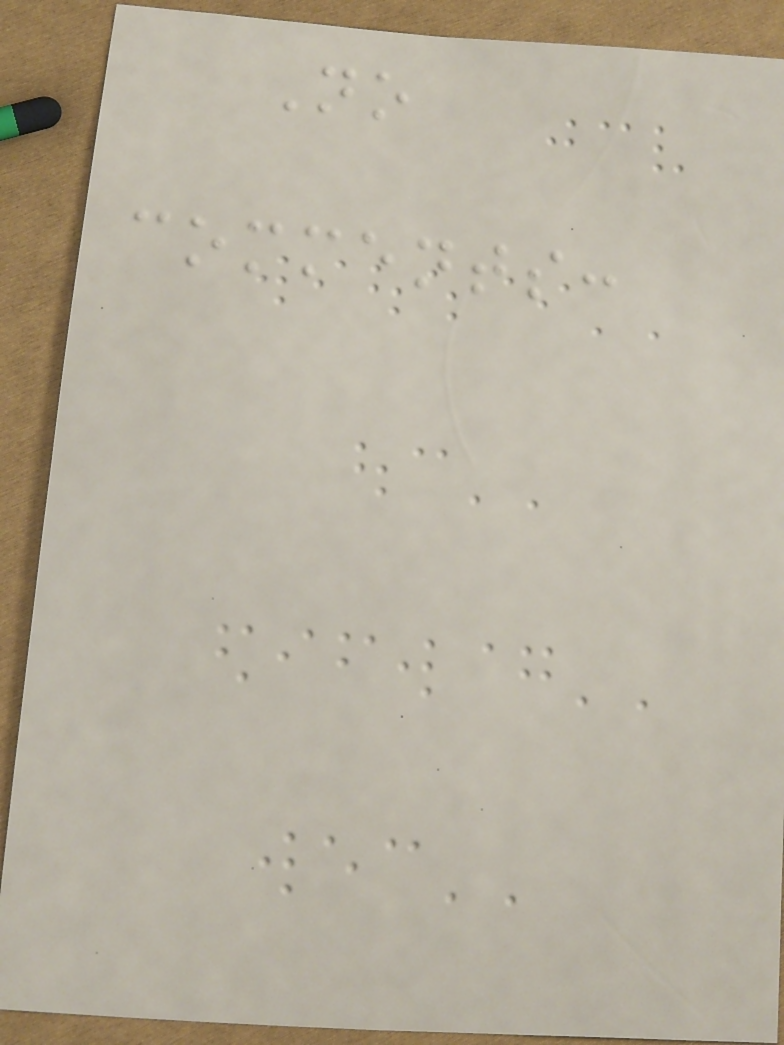No
comments:
